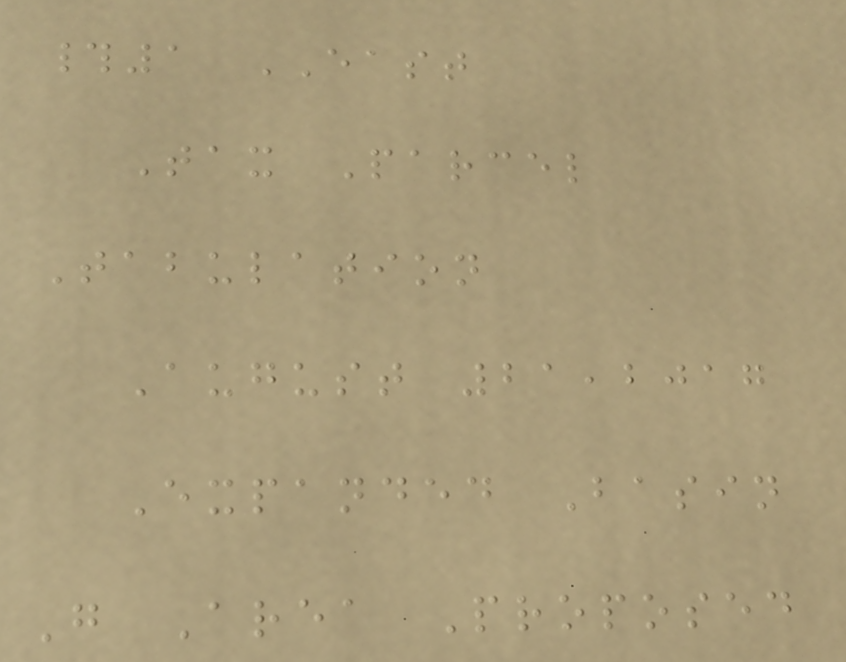#1 EAST
Tax Parcel
Tabulation
August 21,2017
Expanded Basin
G Area Proposed
